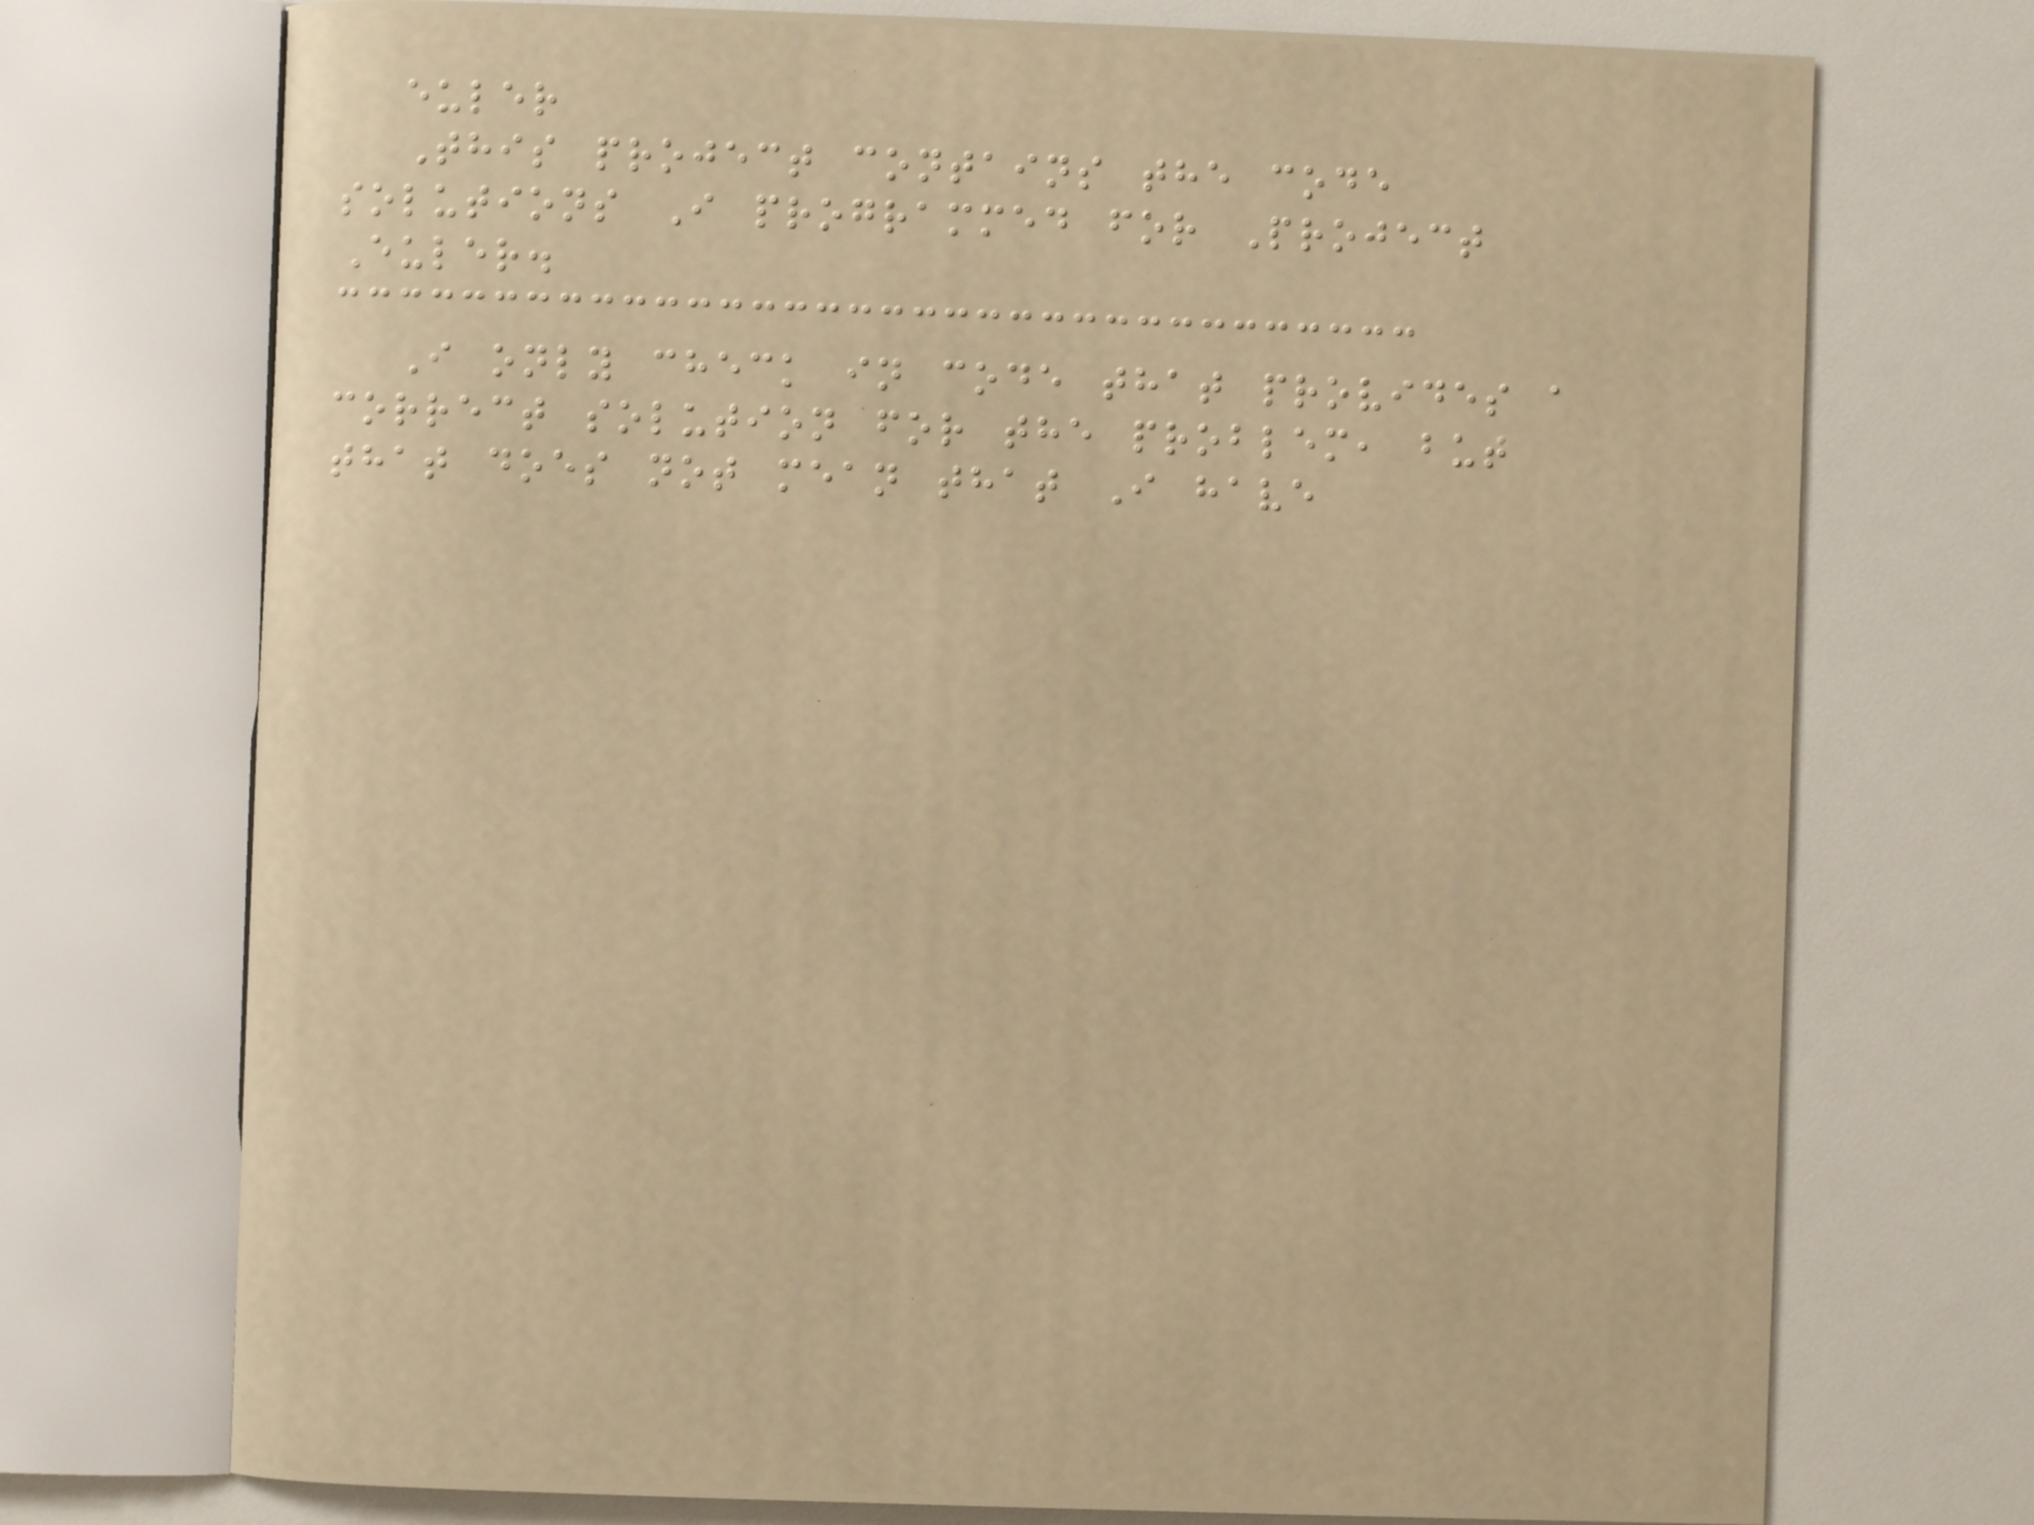euler
This project contains the code
solutions I programmed for Project
Euler.
I only check in code that provides a
correct solution for the problem, but
that does not mean that I have
